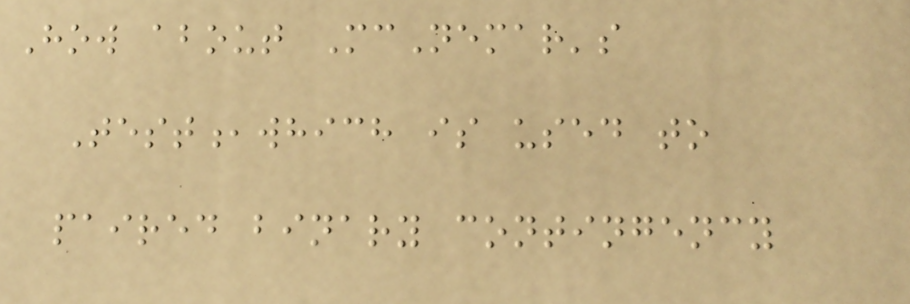How about McNemar's
Test,which is used to
paired binary contingency
